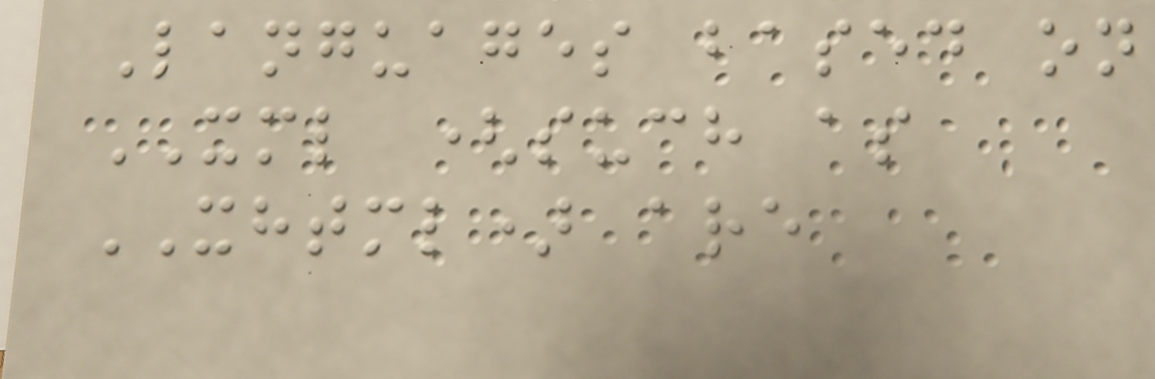Languages based on
XML (such as
XHTML) are
